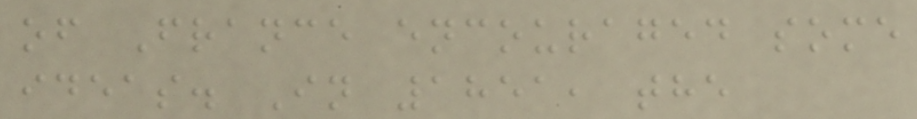of France encouraged some
ideas. In 1851, the
